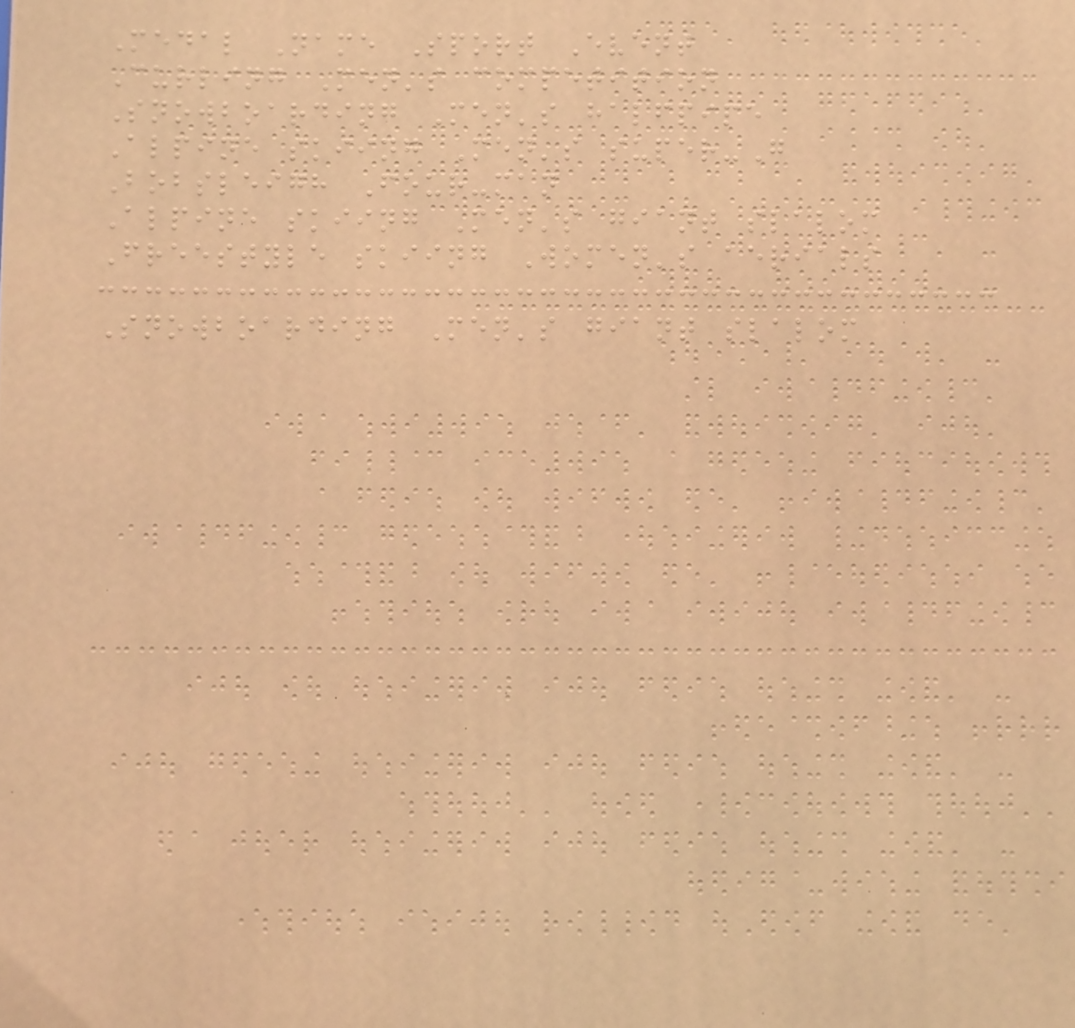Medal Name Sport Event
Curling Men's competition
Snowboarding Men's halfpipe
Alpine skiing Men's super-G
Bobsleigh Four-man
Alpine skiing Men's giant slalom
Freestyle skiing Women's aerials
Snowboarding Men's giant slalom
